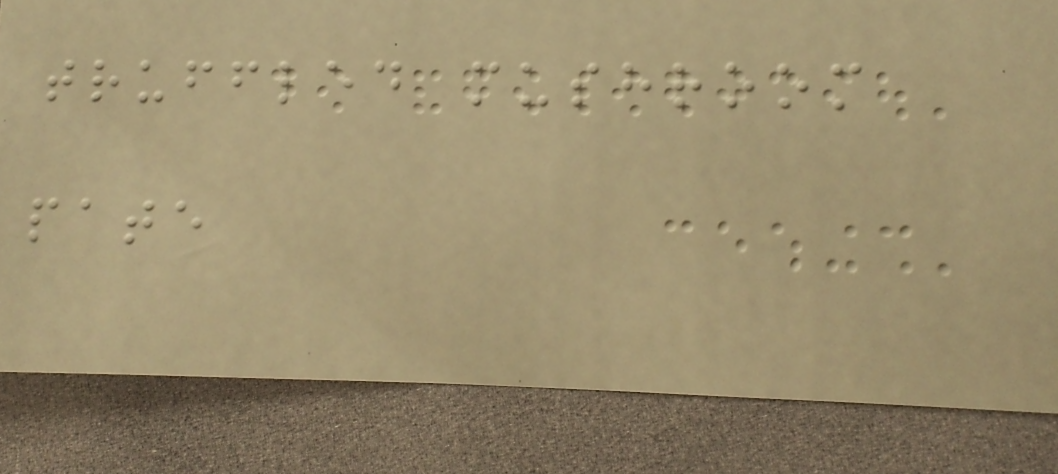truffled mushroom
pate
